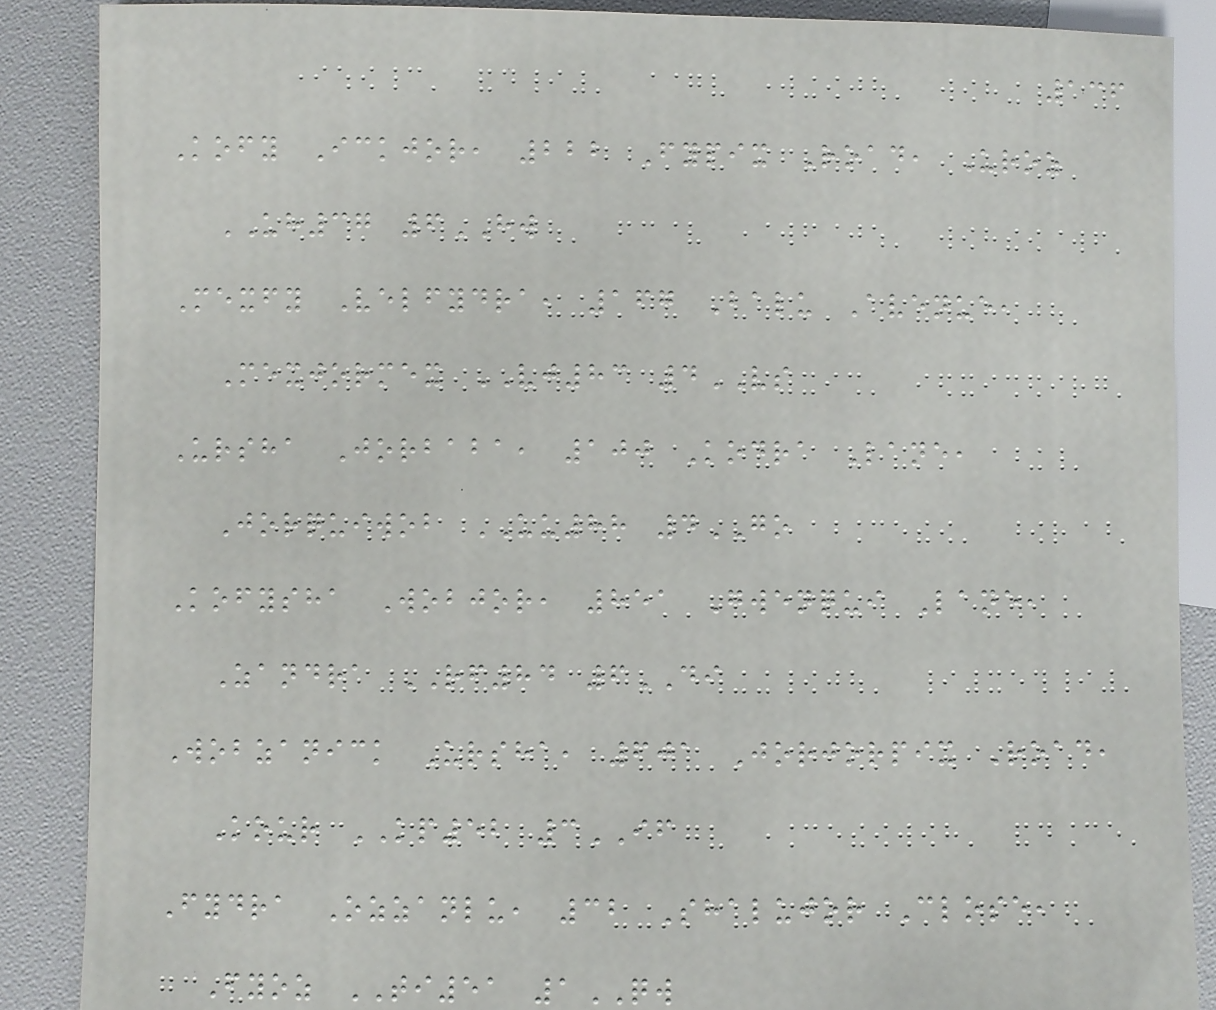136
Kofy Ickjor, 222 Fypix Road, Uroz
UH37 6HW
Mexfy Velfydra, 167 Balu Avenue,
Mexjormex VJ83 4VS
Ursha Jorbaba, 100 Kodra Lane,
Jorquiwob UU88 4GO
Kofysha Wobjor, 851 Gwenqui Lane,
Zandra RF84 6DI
Wobzanick Ursha, 601 Jorjorpix Road,
Kour KP52 3IF
Fydra Ozzanlu, 32 Shalujor Close,
Fyoz TI51 1QW
